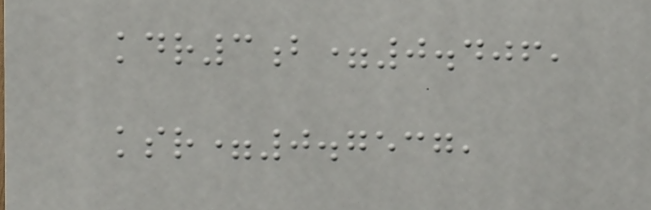kdr3b=0.406,
ksr=0.7537,
